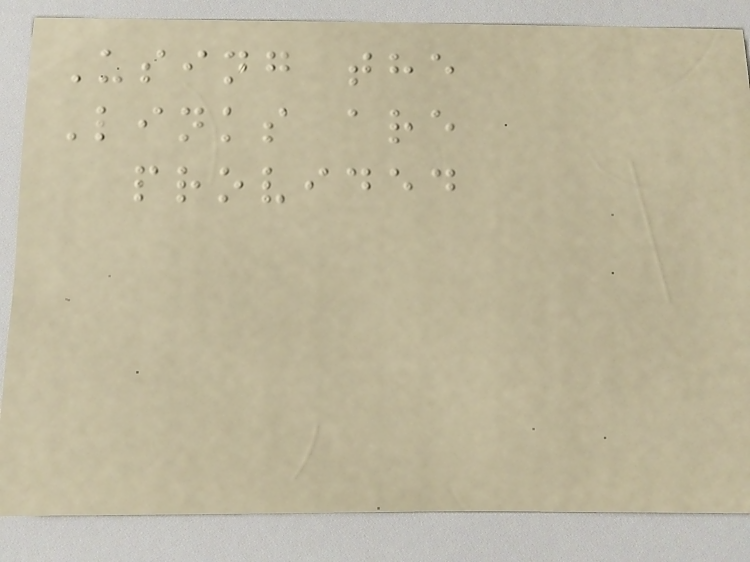Using the
Links are
provided
